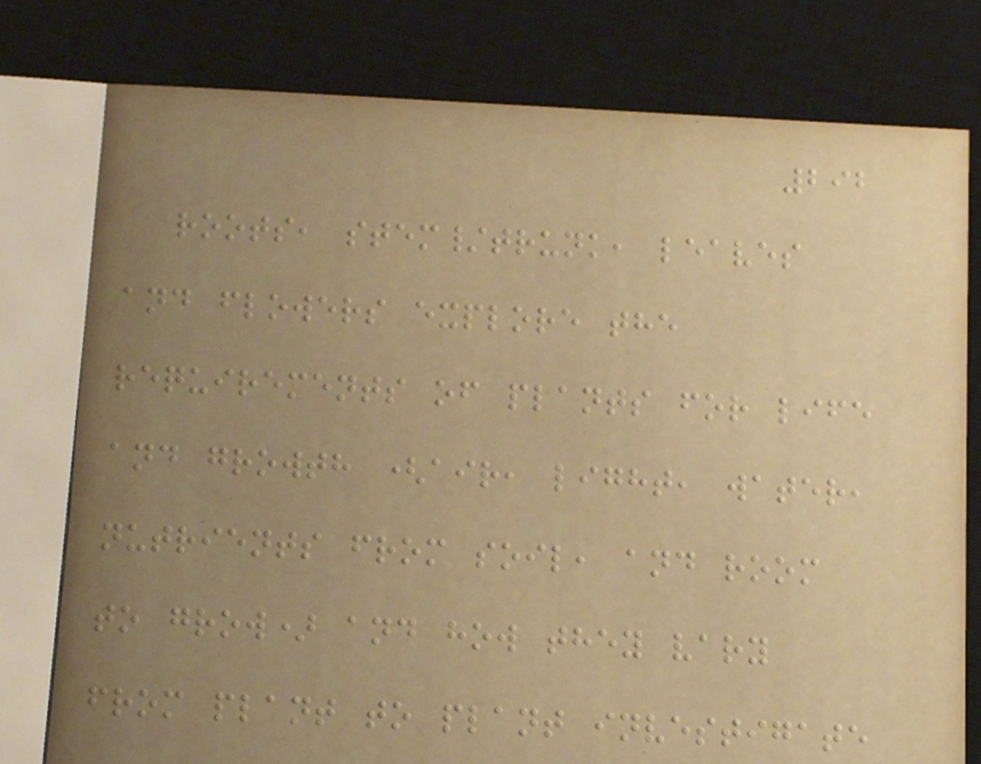292
roots, stem/trunk, leaves
and flowers explore the
requirements of plants for life
and growth (air, light, water,
nutrients from soil, and room
to grow) and how they vary
from plant to plant investigate
